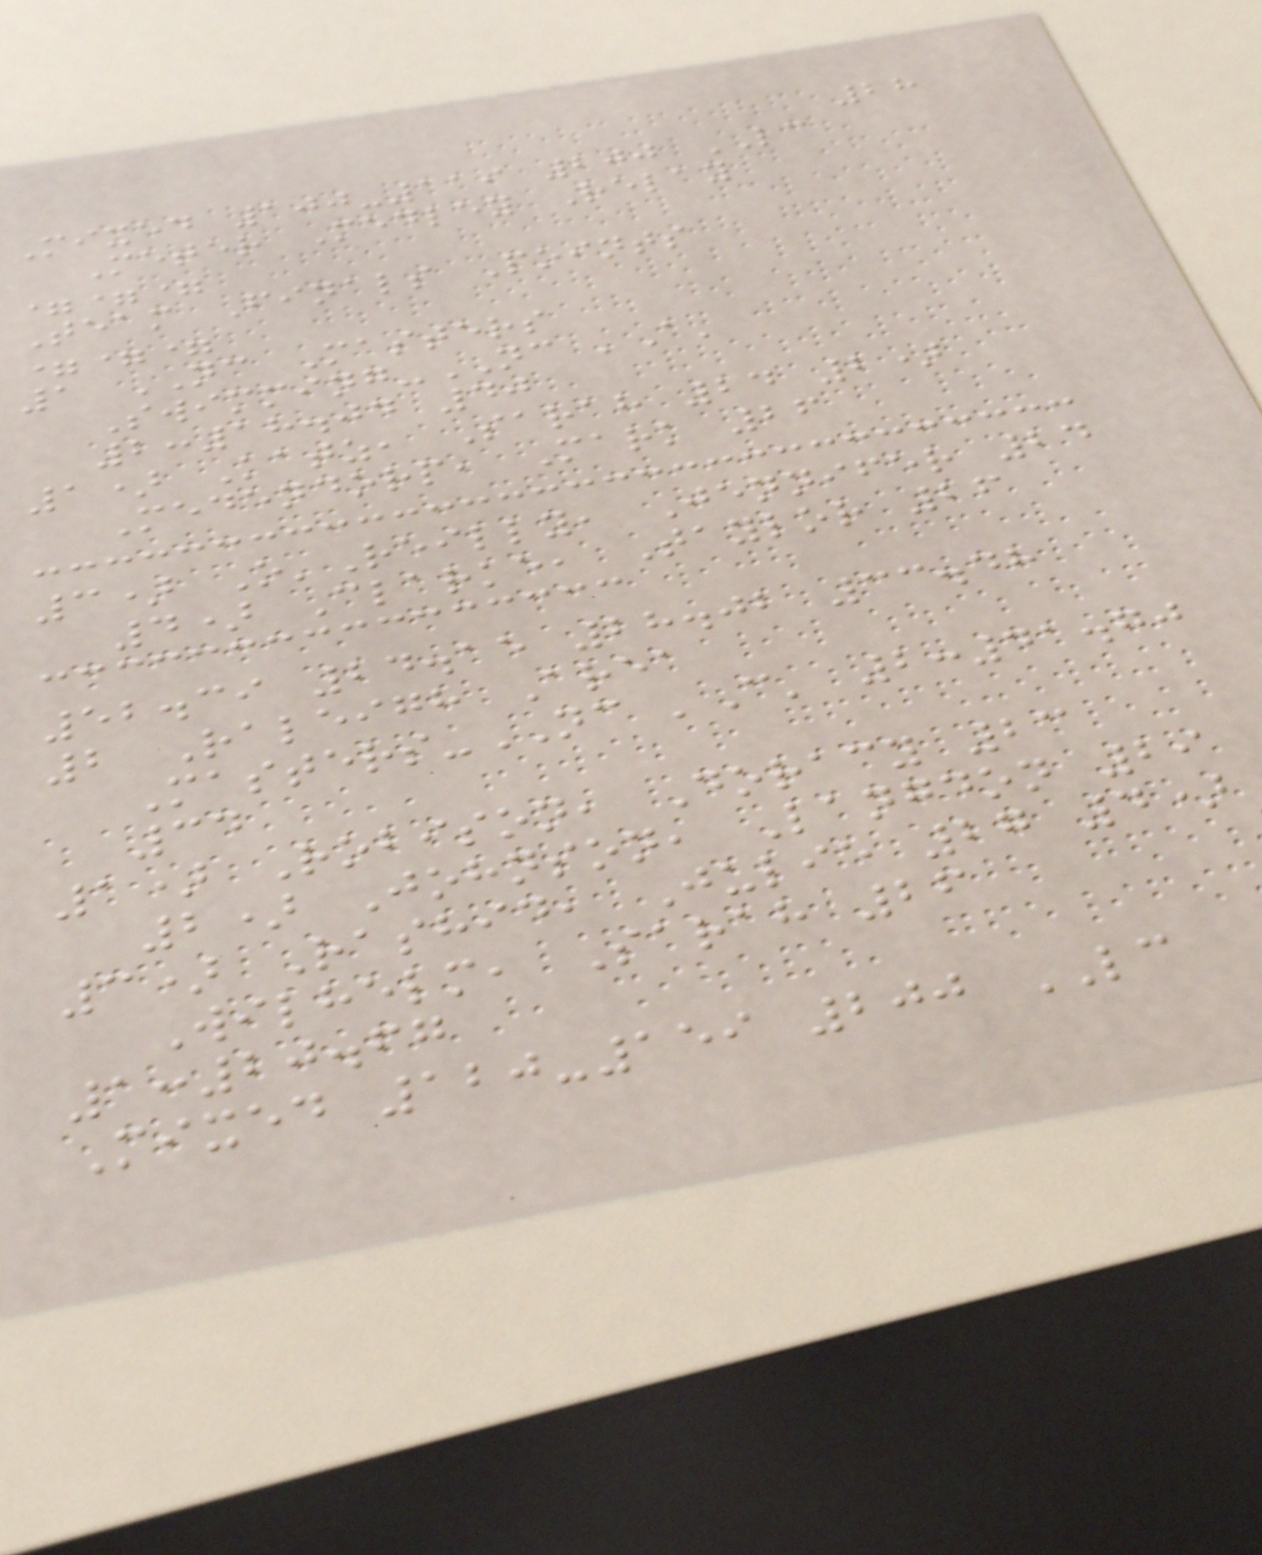28
Mixed 100-119 200 LC
Meter Medley Relay
===
Team Finals Points
===
1 NC Masters
Swimming-NC 'A'
2:18.04 40
1) Katz, Sarah 24 2)
Medendorp, Mark 26
3) O'Reilly, Jennifer 24
4) Clarke, Taylor 26
52.39 24.15 28.02 33.48
2 Raleigh Area
Masters-NC 'C' 2:41.70
34
1) Robison, Doracy 23
2) Johnson, Langdon 29
3) Rashid, Julie 27 4)
Wilhelm, Sarah 26
1:20.67
Mixed 120-159 200 LC
